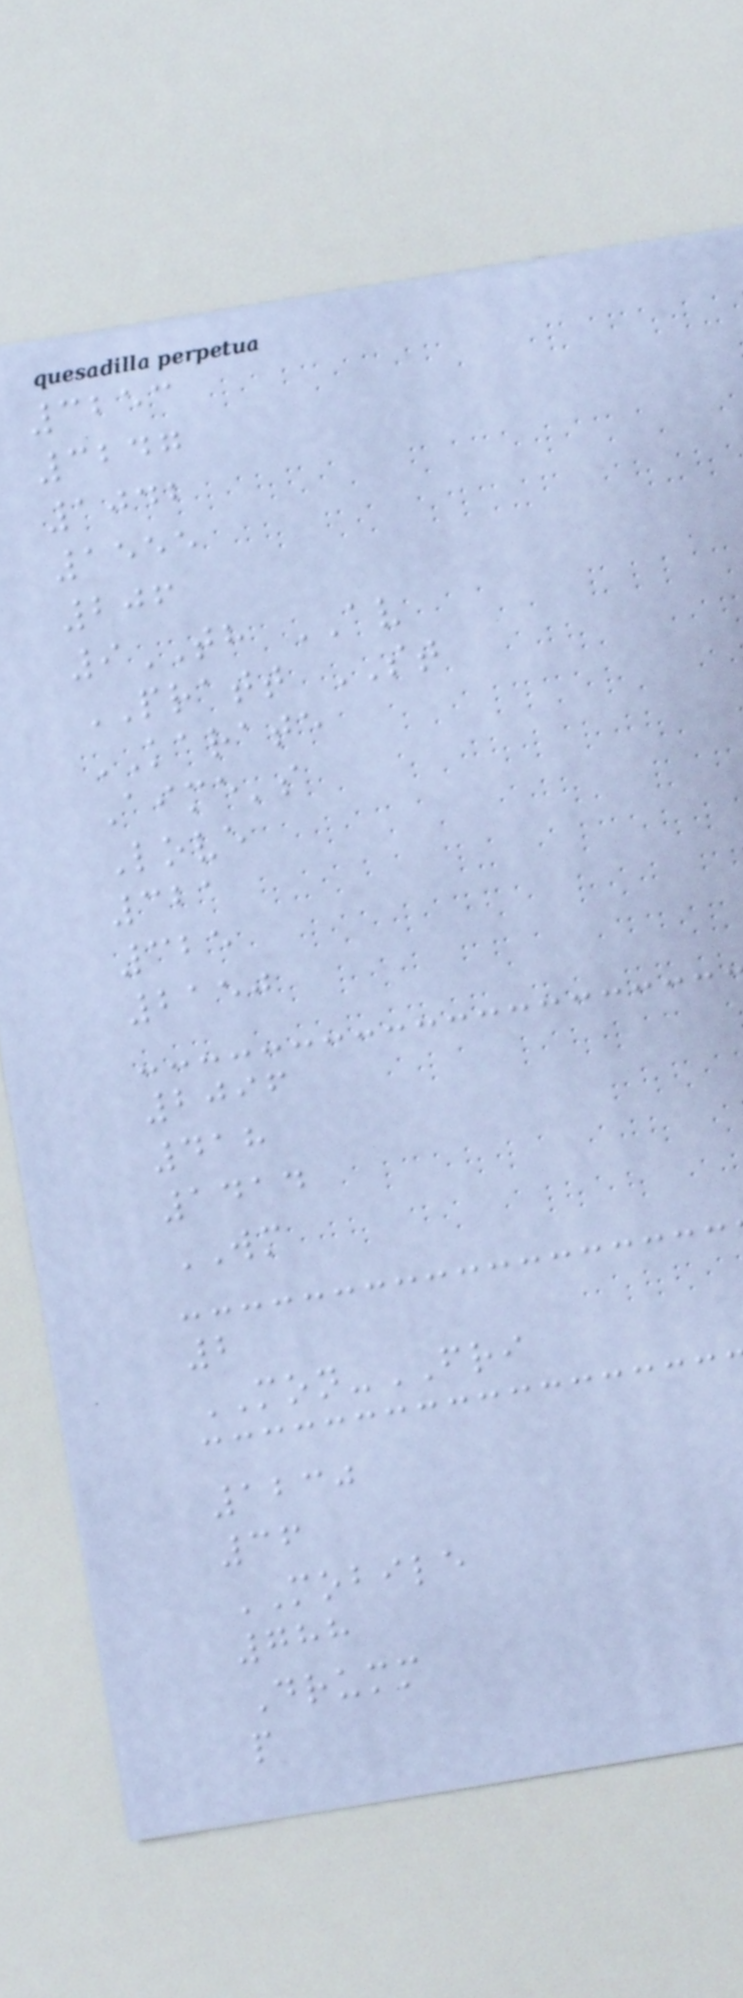3253
3247
1042
1555
206
9TH AV
PRATT ST
KARATE
Aime's
Love
321
325
2150
2096
418
1414
WM
2
MON-FRI
1230
36
MOBILE
788
Drumm
p
